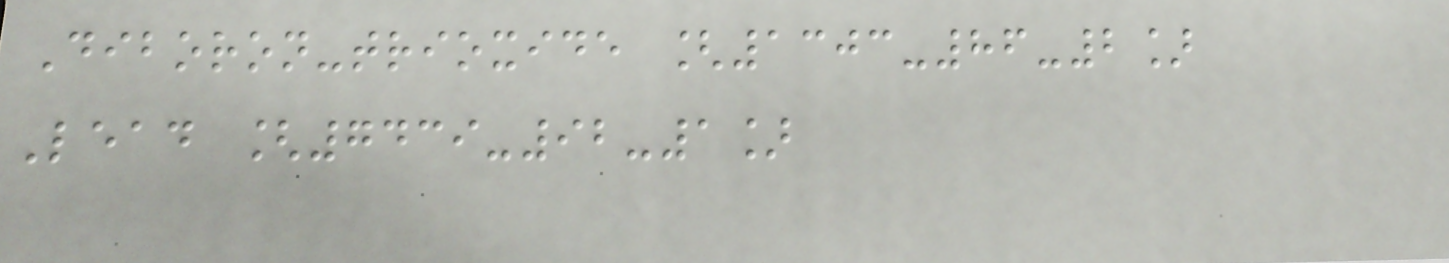Diboron-trioxide [1303-86-2]
Lead [7439-92-1]
